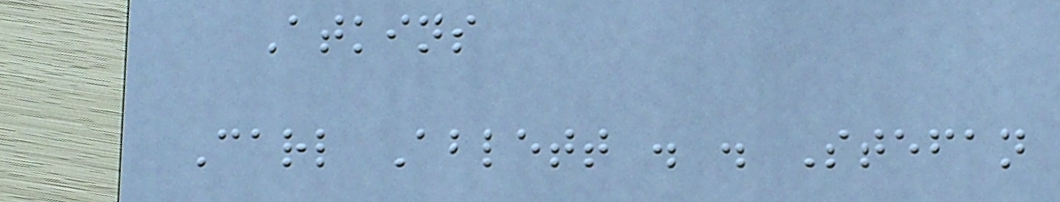Atkins
Carl Ablett . . Stefan
